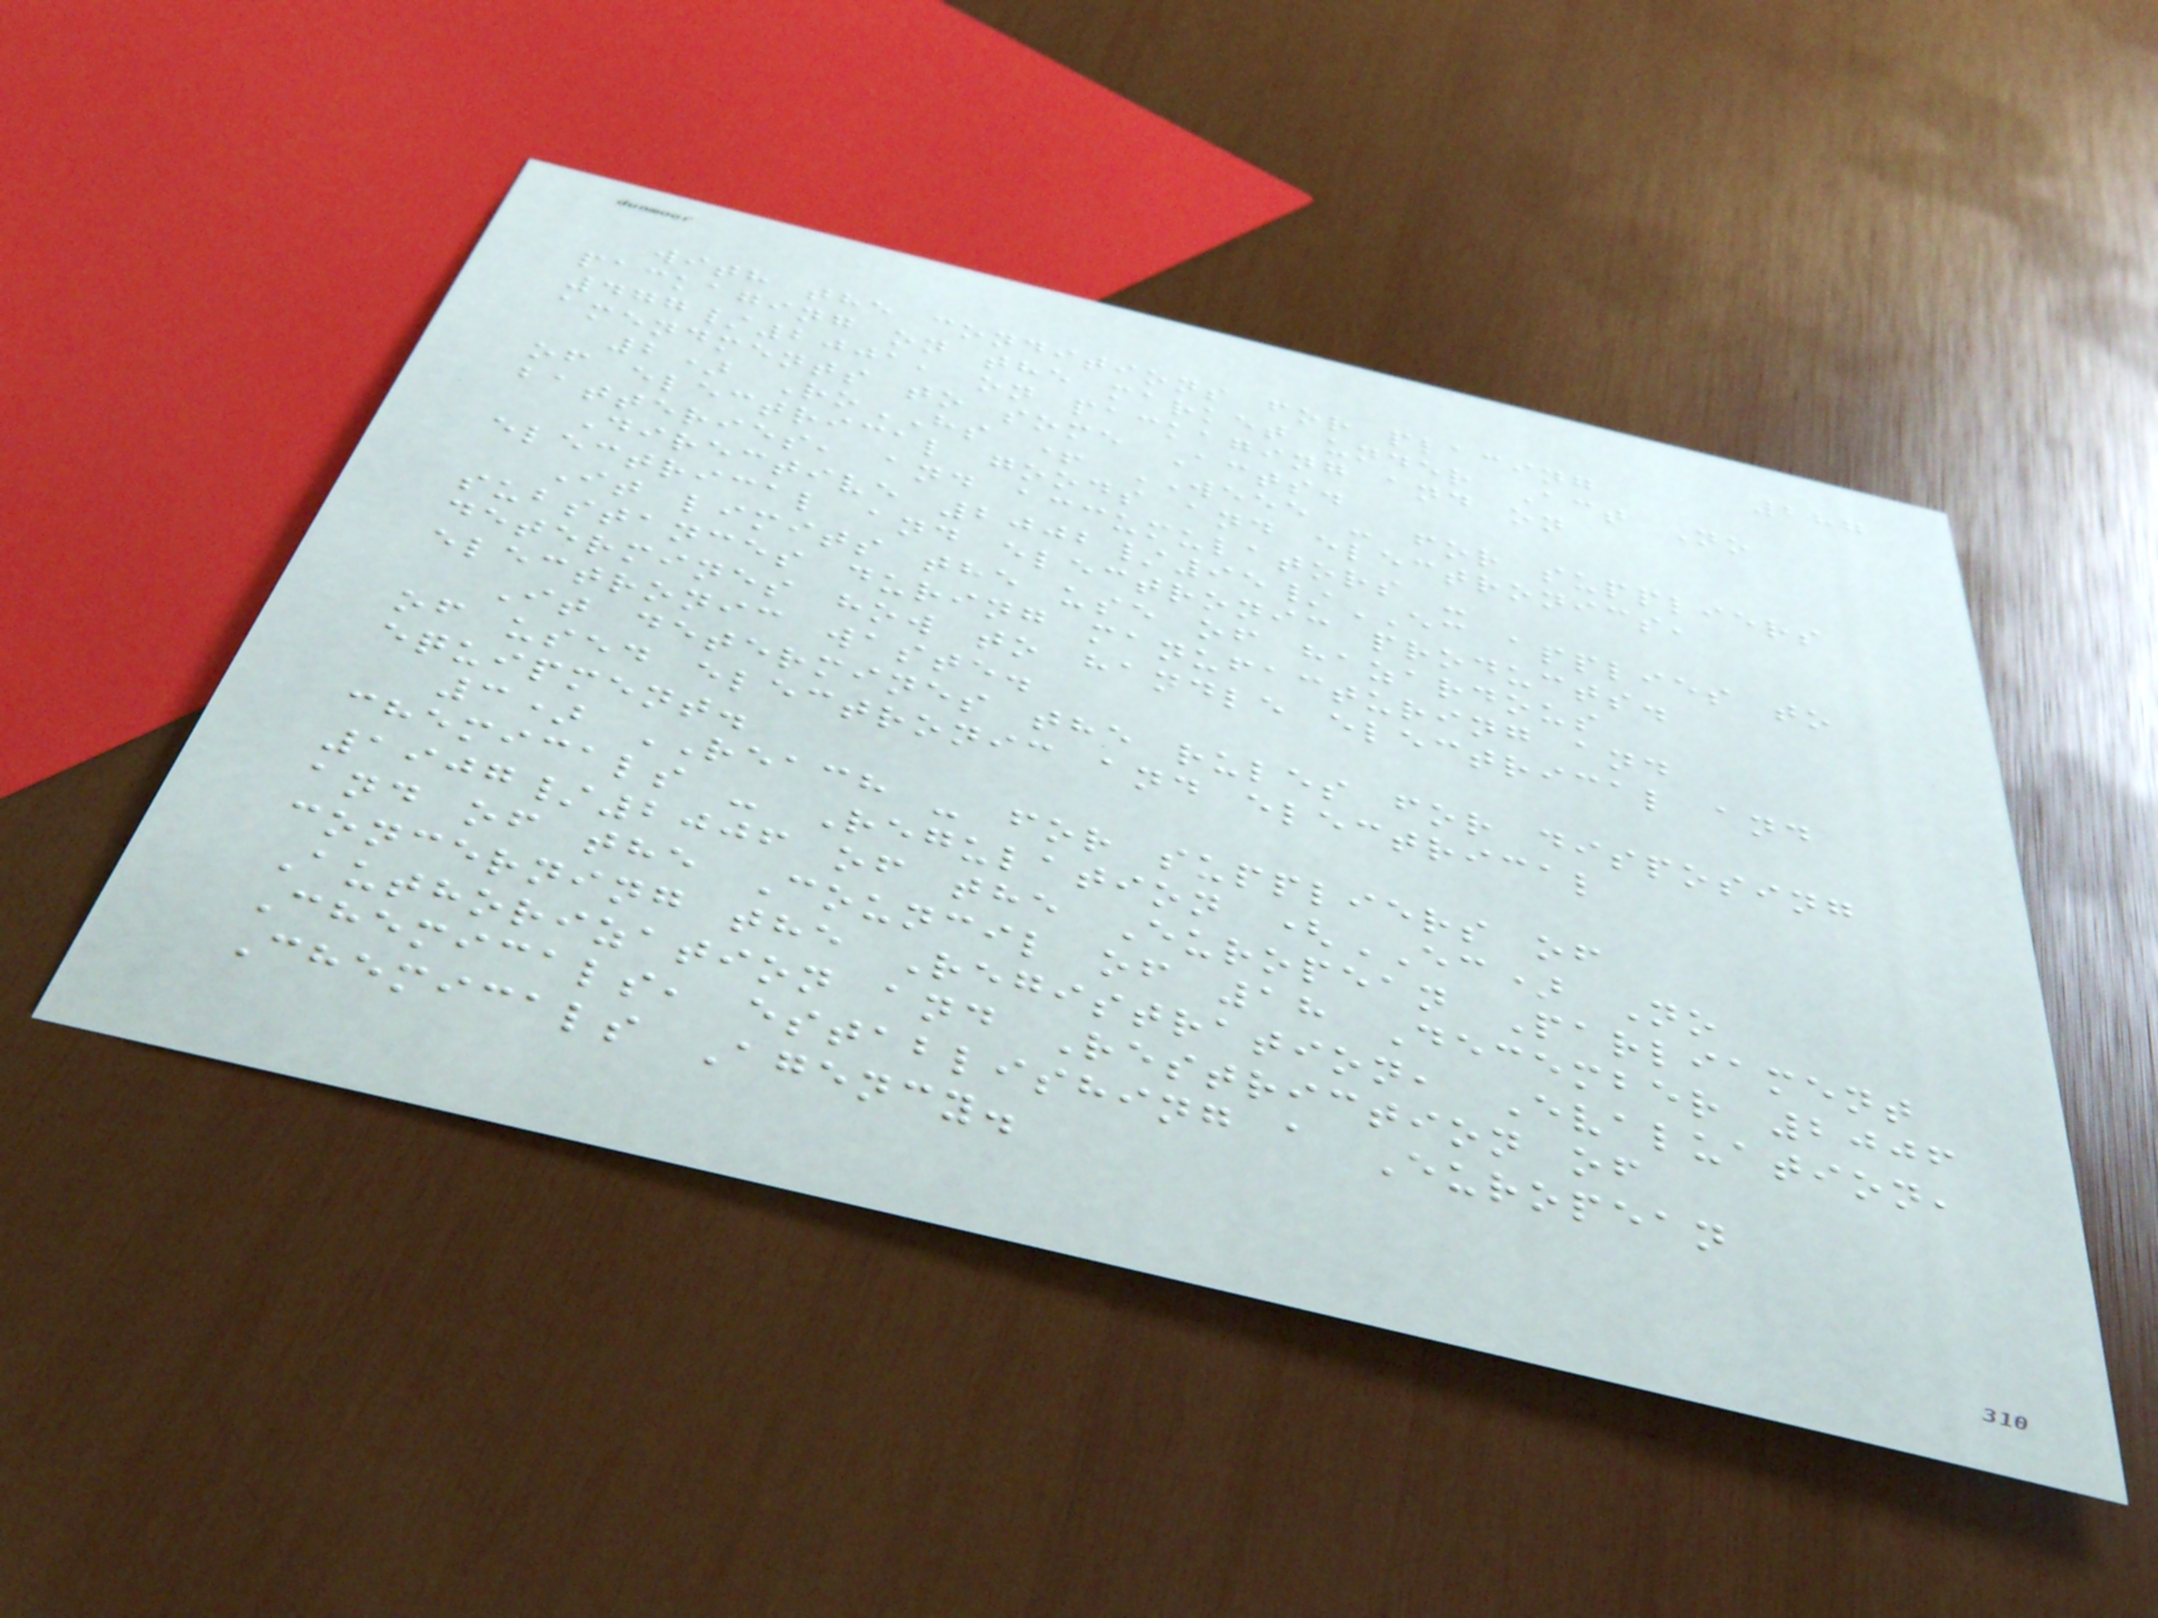287
with the conditions for placing
packaging on the market under Act No
477/2001, on packaging and on
amendments to some Acts.
2) RoHS + WEEE - for suppliers
of electrical goods and electronics,
batteries, and accumulators -
Directive 2002/95/EC applies to
electrical and electronic products.
It limits the use of hazardous
substances during manufacturing and
determines how to handle electrical and
electronic waste.
It determines the rules for disposing
of used electronic and electrical
equipment.
3) REACH - for suppliers of
chemicals - Regulation (EC) No
1907/2006 of the European Parliament
and of the Council of 18 December 2006
concerning the Registration, Evaluation,
Authorization and Restriction of
Chemicals, establishing a European
Chemicals Agency.
